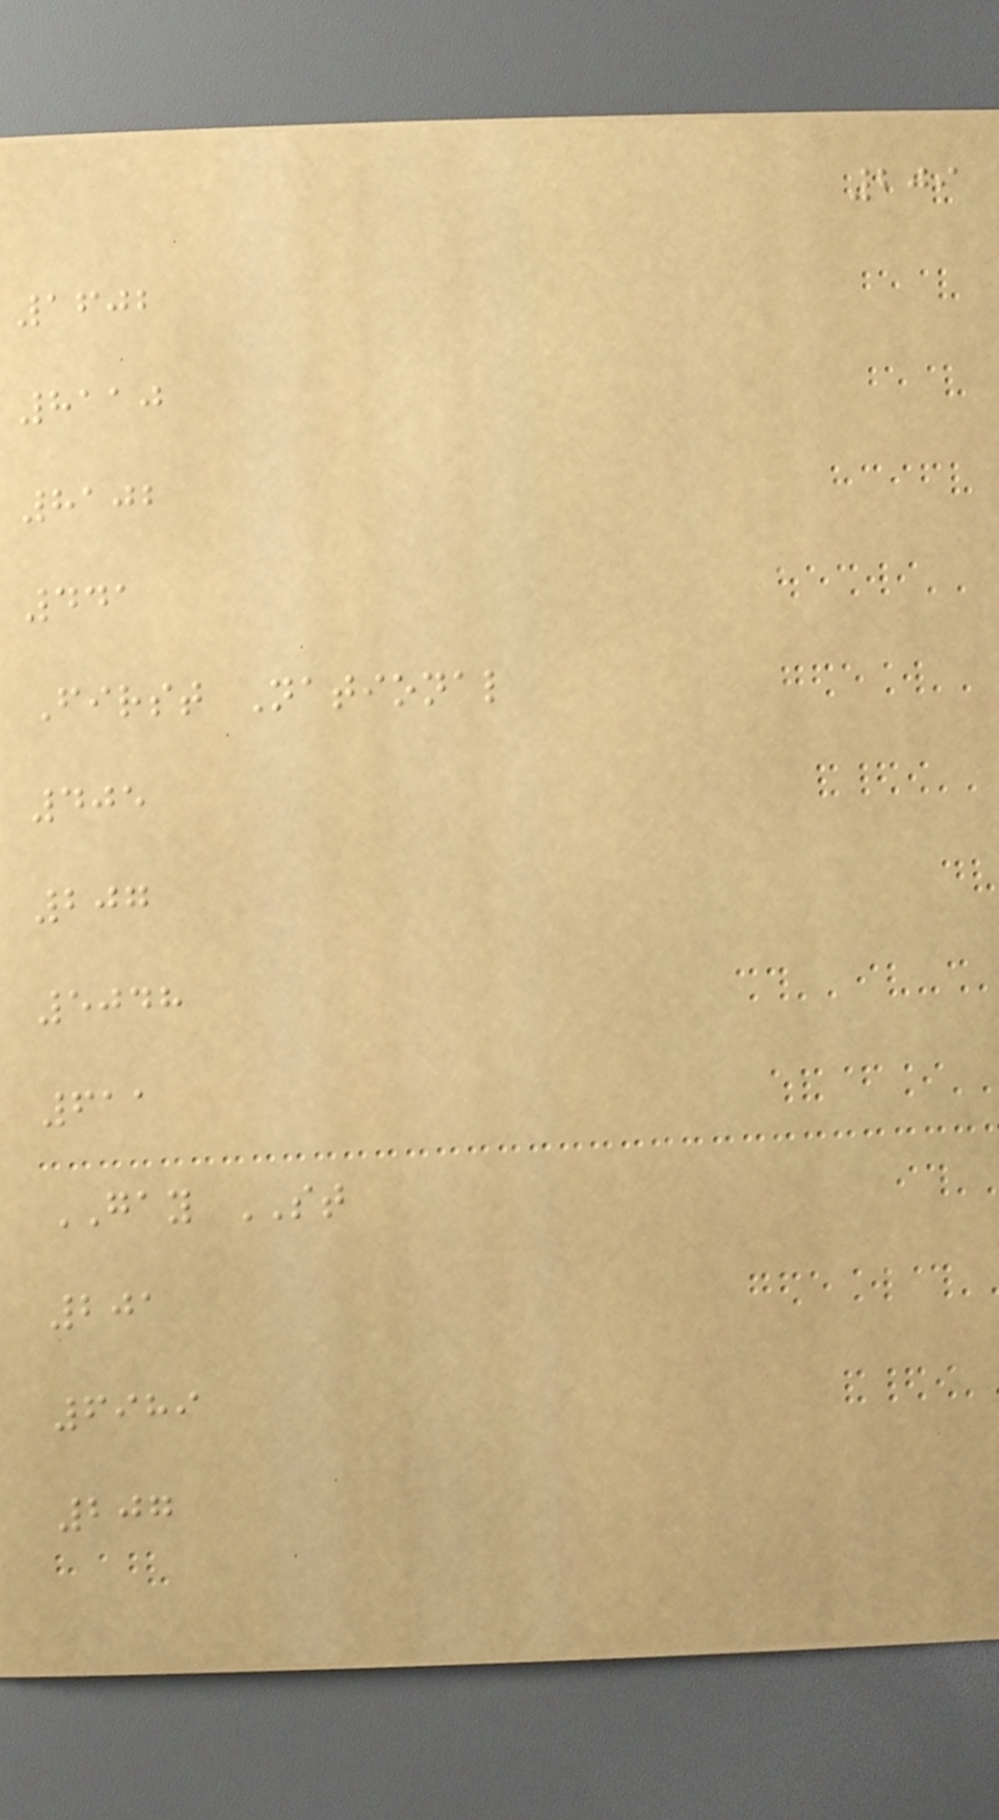209
1602
8110
8102
441
First National
405
207
5048
611
GAY ST
201
6989
207
